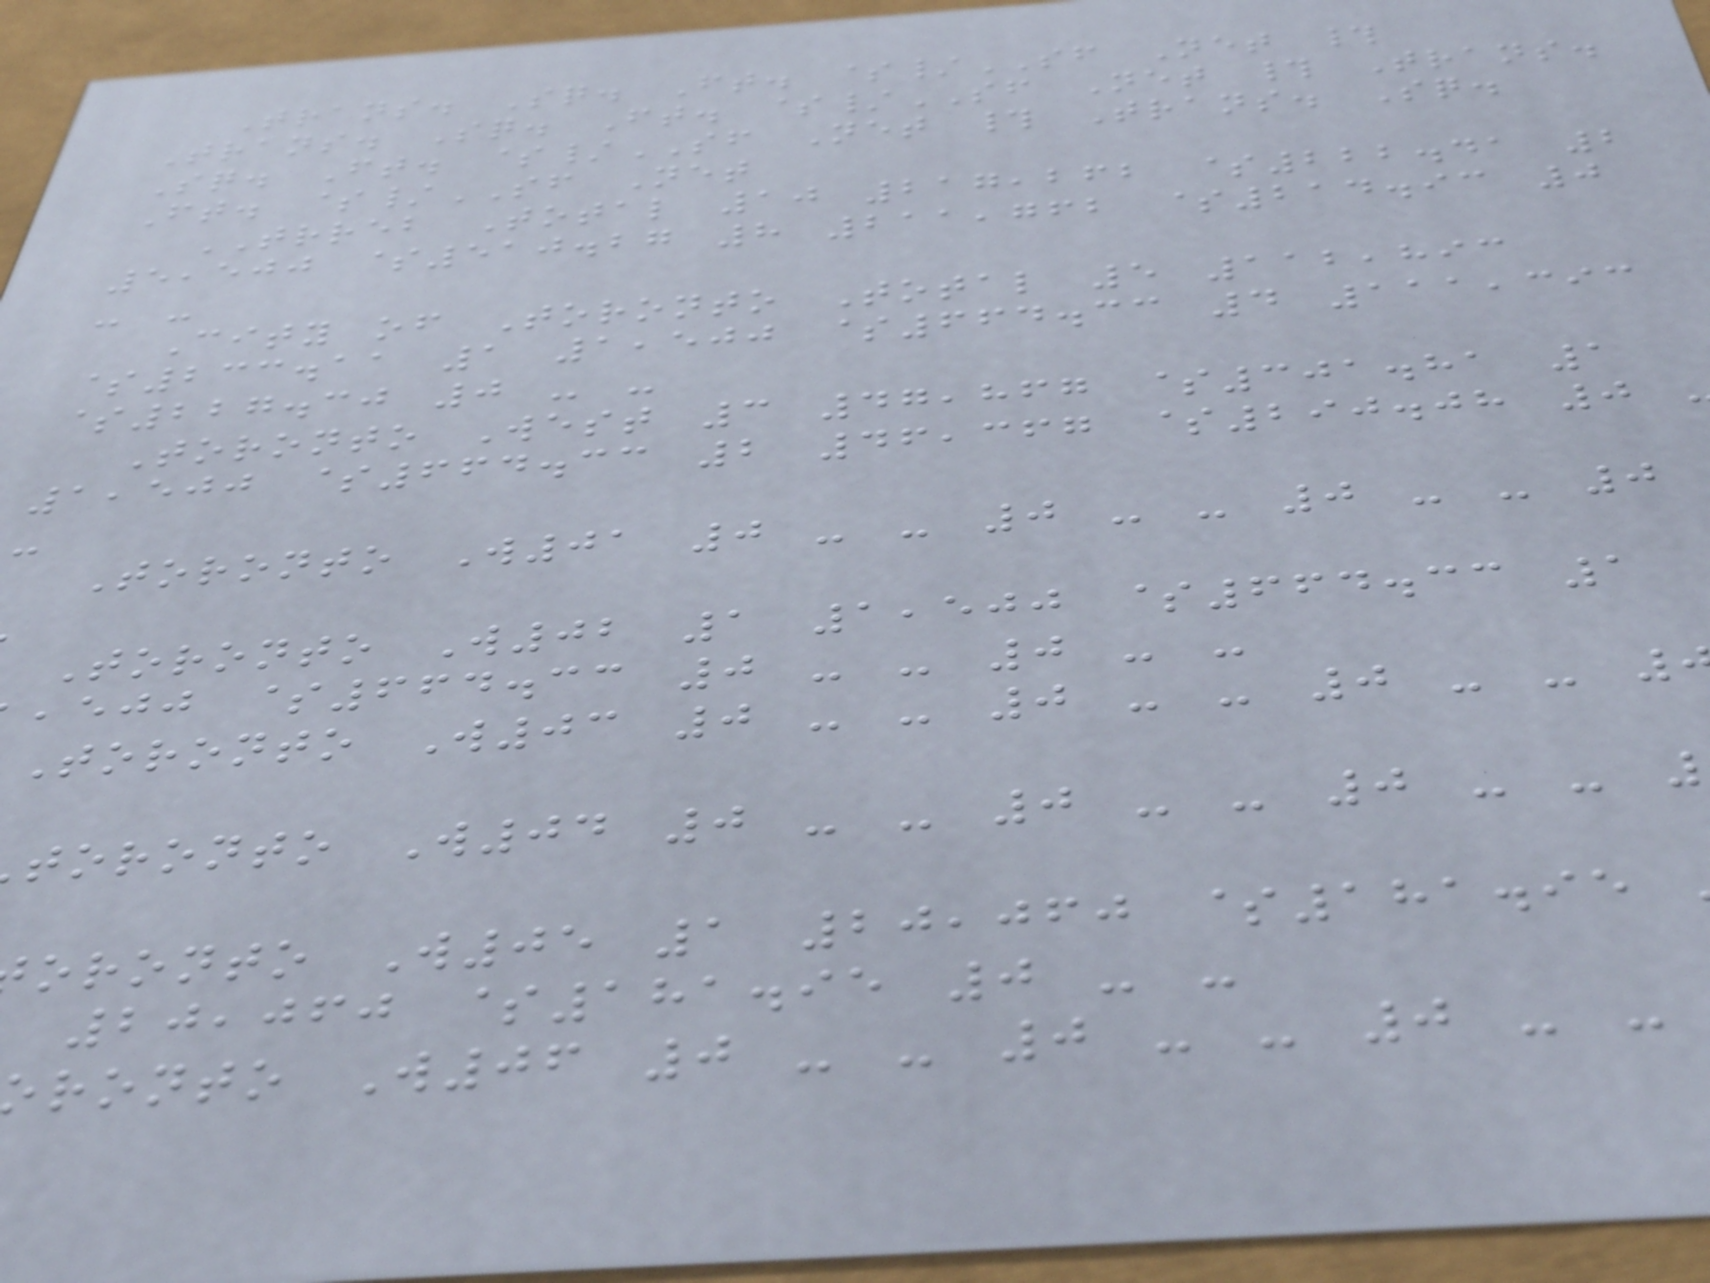Trans. Sq. Ft. $/SF Net #
Trans. Sq. Ft. $/SF Net # Trans.
Sq. Ft. $/SF Net # Trans. Sq.
Ft. $/SF Net
TRREB Total 10 217,262 $222.41 2
5,500 $510.27 8 211,762 $214.93 0
- -
City of Toronto Total 5 112,893
$233.11 1 1,500 $664.33 4 111,393
$227.30 0 - -
Toronto West 3 47,867 $301.81 1
1,500 $664.33 2 46,367 $290.08 0
-
Toronto W01 0 - - 0 - - 0 - - 0
Toronto W02 1 1,500 $664.33 1
,ejj $664.33 0 - - 0 - -
Toronto W03 0 - - 0 - - 0 - -
toronto W04 0 - - 0 - - 0 - -
oronto W05 1 20,060 $181.95
20,060 $181.95 0 - -
ronto W06 0 - - 0 - - 0 - -
